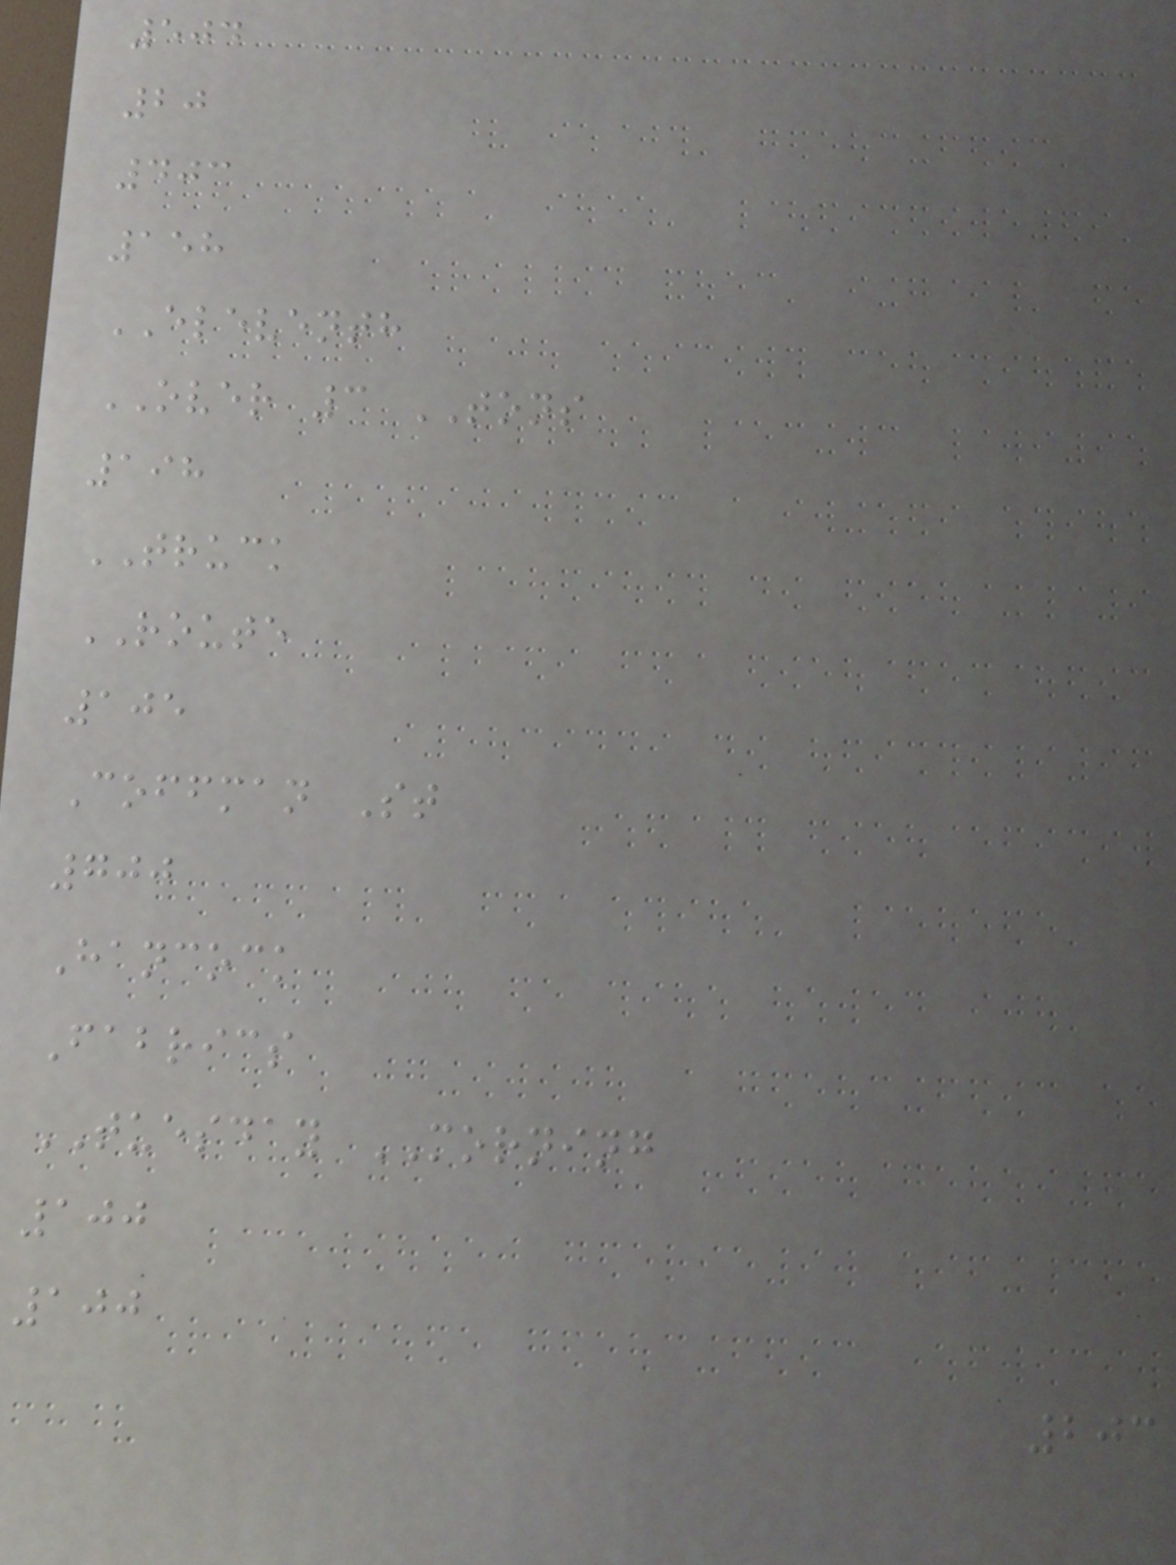504
20
403
158
ELEVENTH
OVER 3 TONS
198
TRUCK
ROUTE
105
Coffman St
700
Hancock
Fabrics
TUESDAY MORNING
100
100
203
